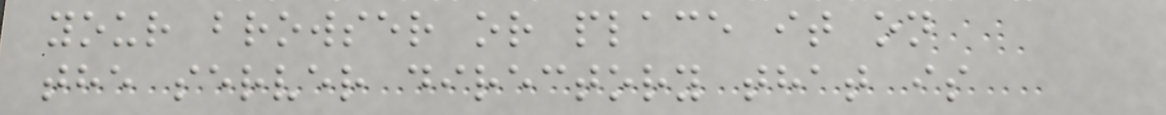your browser or place it on
the server directory that is
